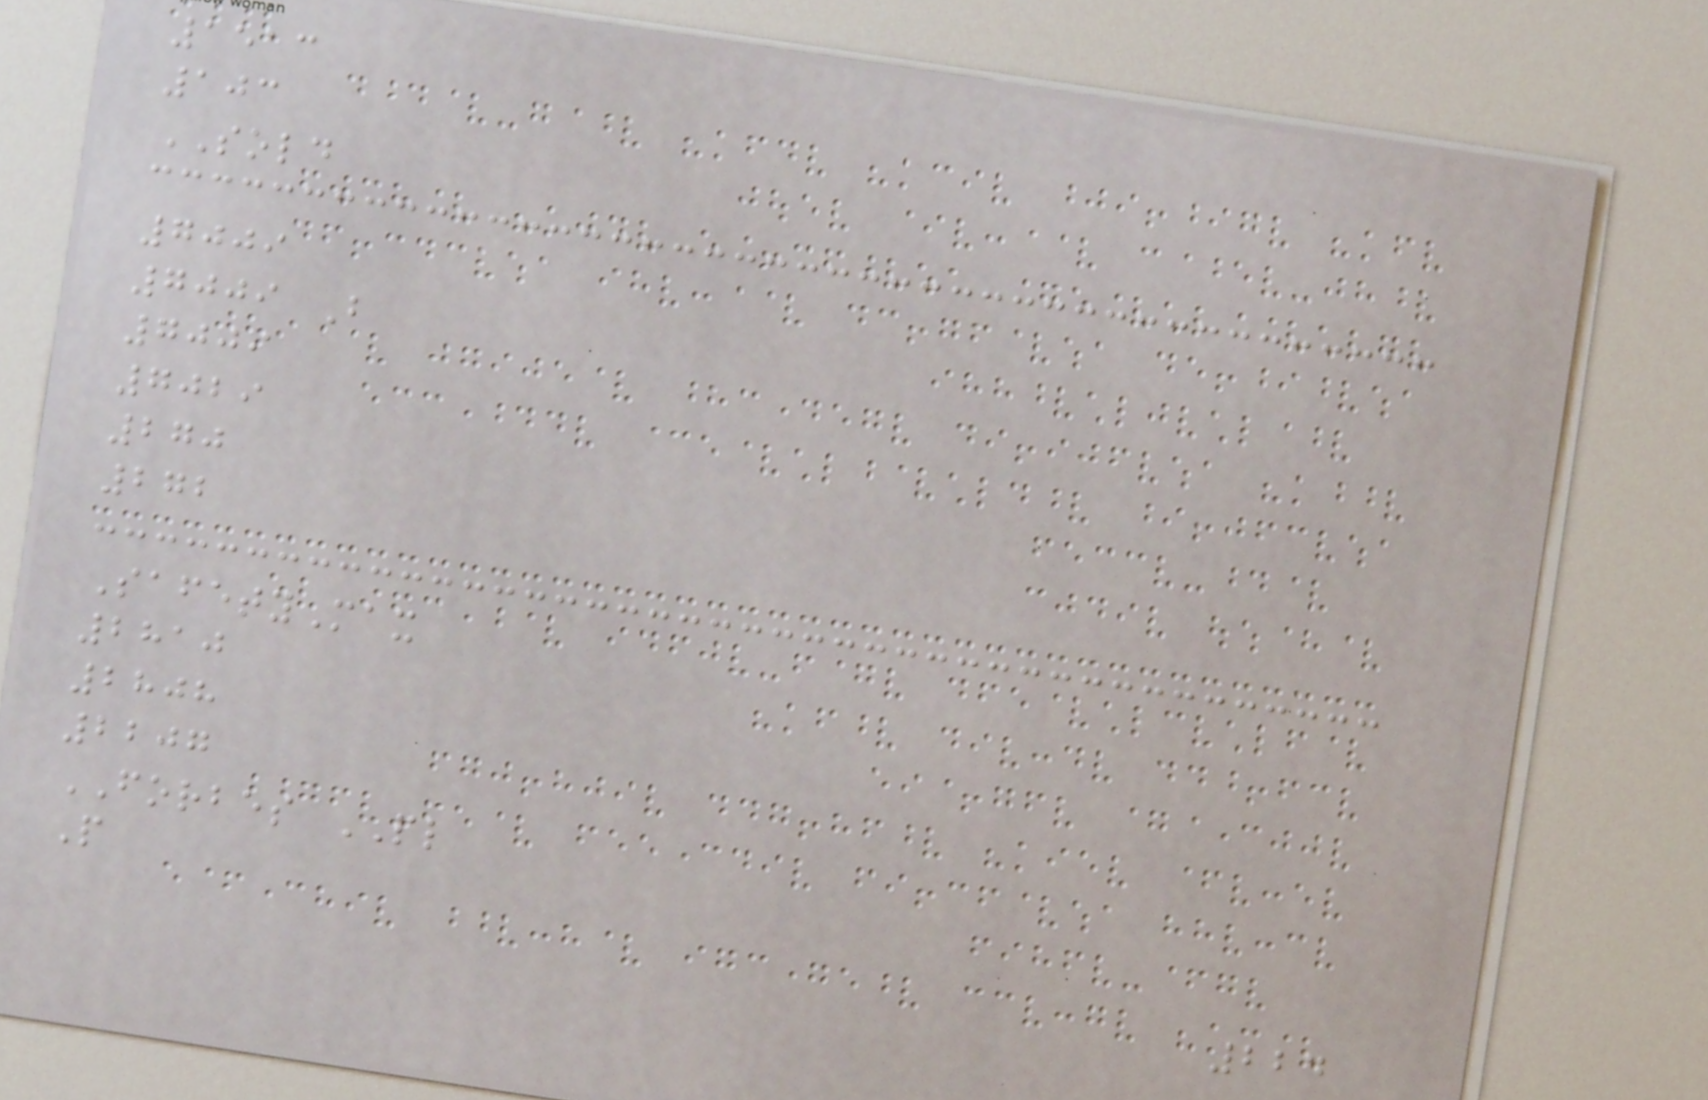1513
103
SOLD
7009
7009 B
7009
7029
270
272
SafetyMax
2810
2808
2207
FORBES PL
P
224
